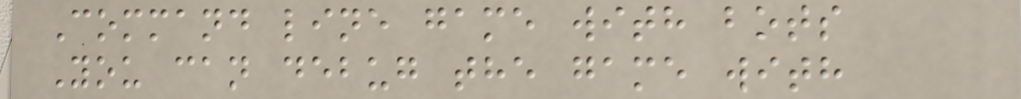Command line game with bots
You can debug the game with
